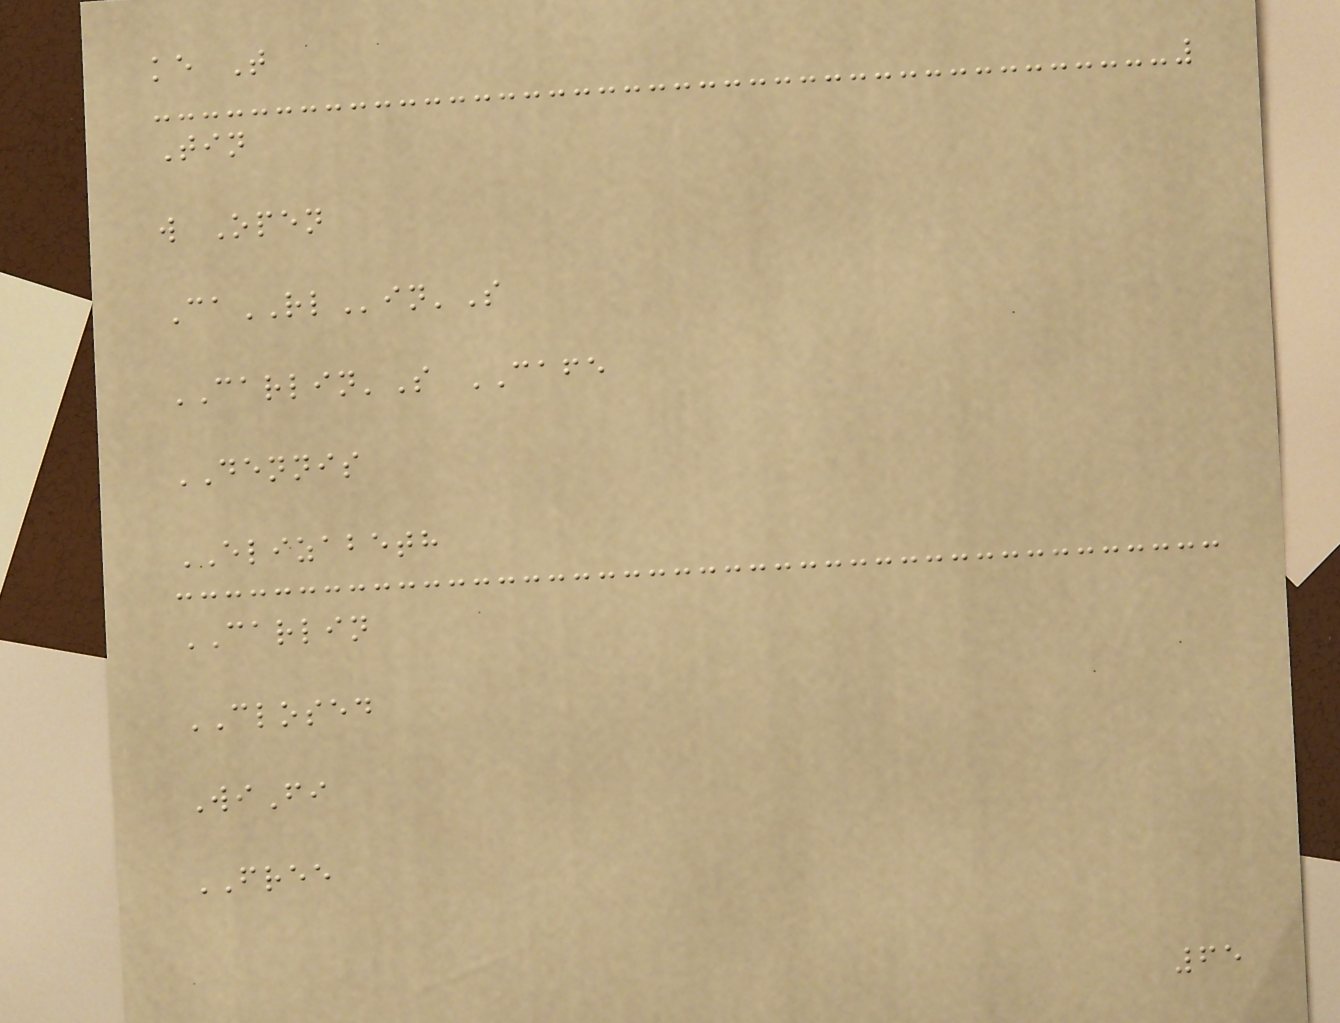ke T
Tin
w Open
CaRLin'S
CARLIN'S CAFE
DENNIS
ELIZABETH
CARLIN
CLOSED
WiFi
FREE
65
